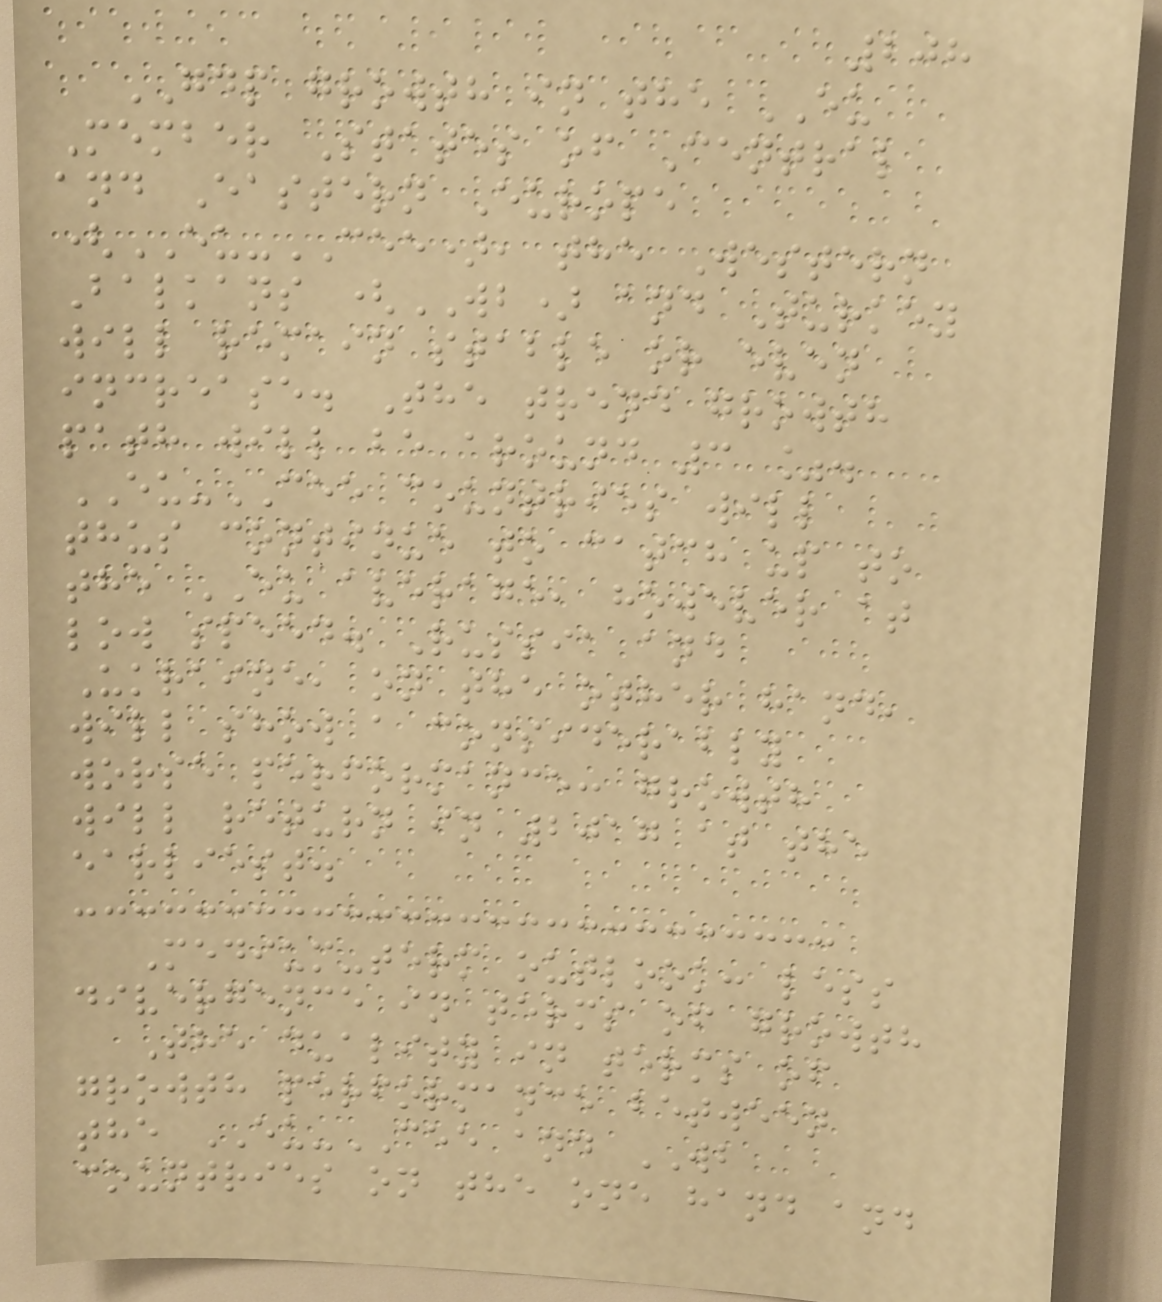208
GDP growth in the EU
Member States of Central
and Eastern Europe
(EU-CEE), the Western
Balkans (WB) and Turkey
will remain stable or even
increase. The trend growth
path will be around 3 %.
EU-CEE countries will
thus continue to catch up to
the EU average, however at
low speed. Russia and
Ukraine, on the other hand,
will show a considerably
worse performance: growth
will return in 2017 at the
earliest.
Medium-term outlook: less
divergence in terms of growth
The duality in terms of
growth performance between
the EU-CEE and WB
countries on the one hand and
